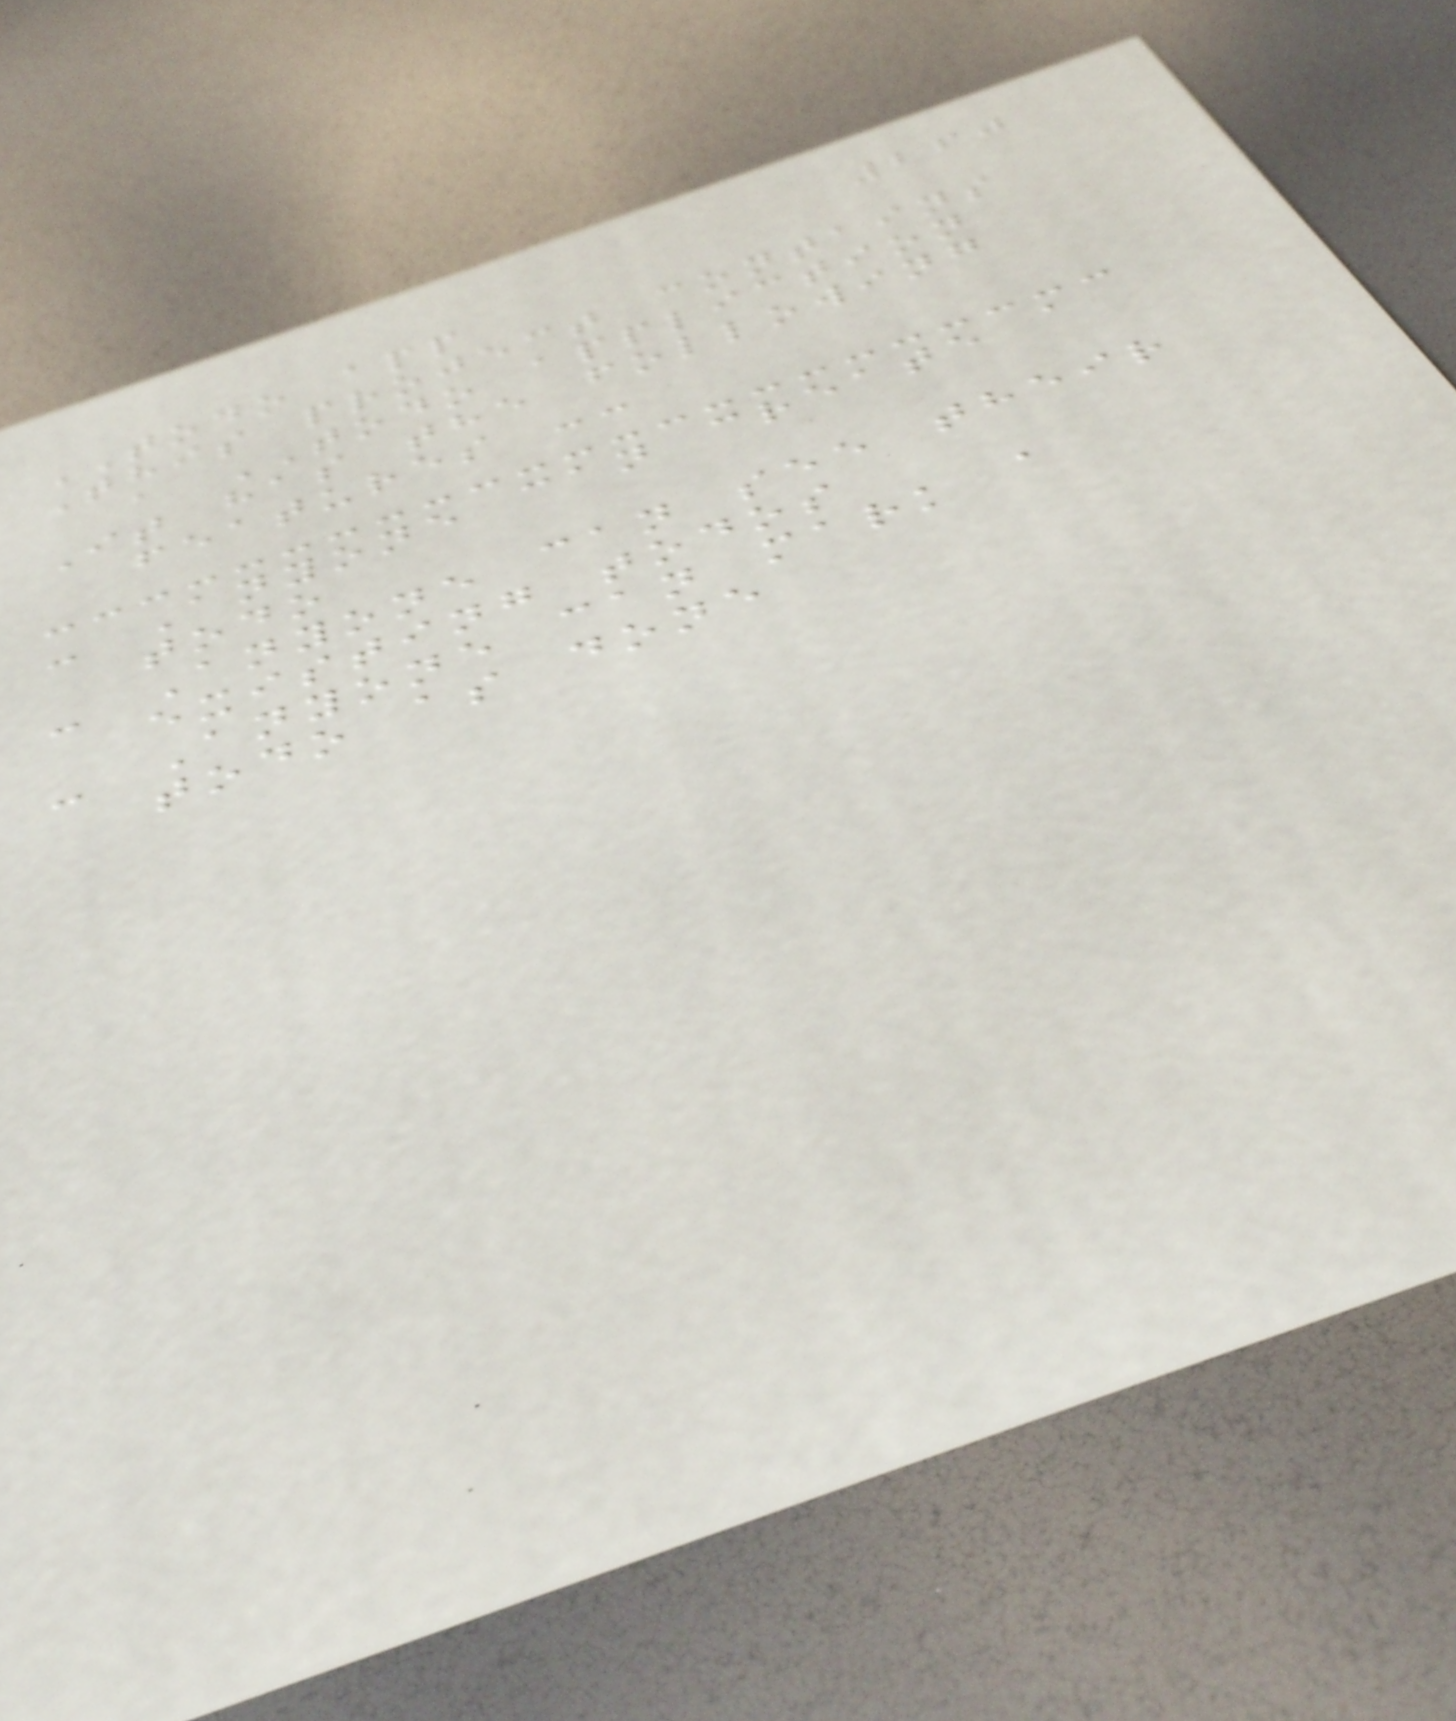260
TODO app
This project contains
a TODO appliction
It has the following
features --
- Anyone can create a
todo
- Anyone can see their
existing todos
- Anyone can mark a
todo as done
